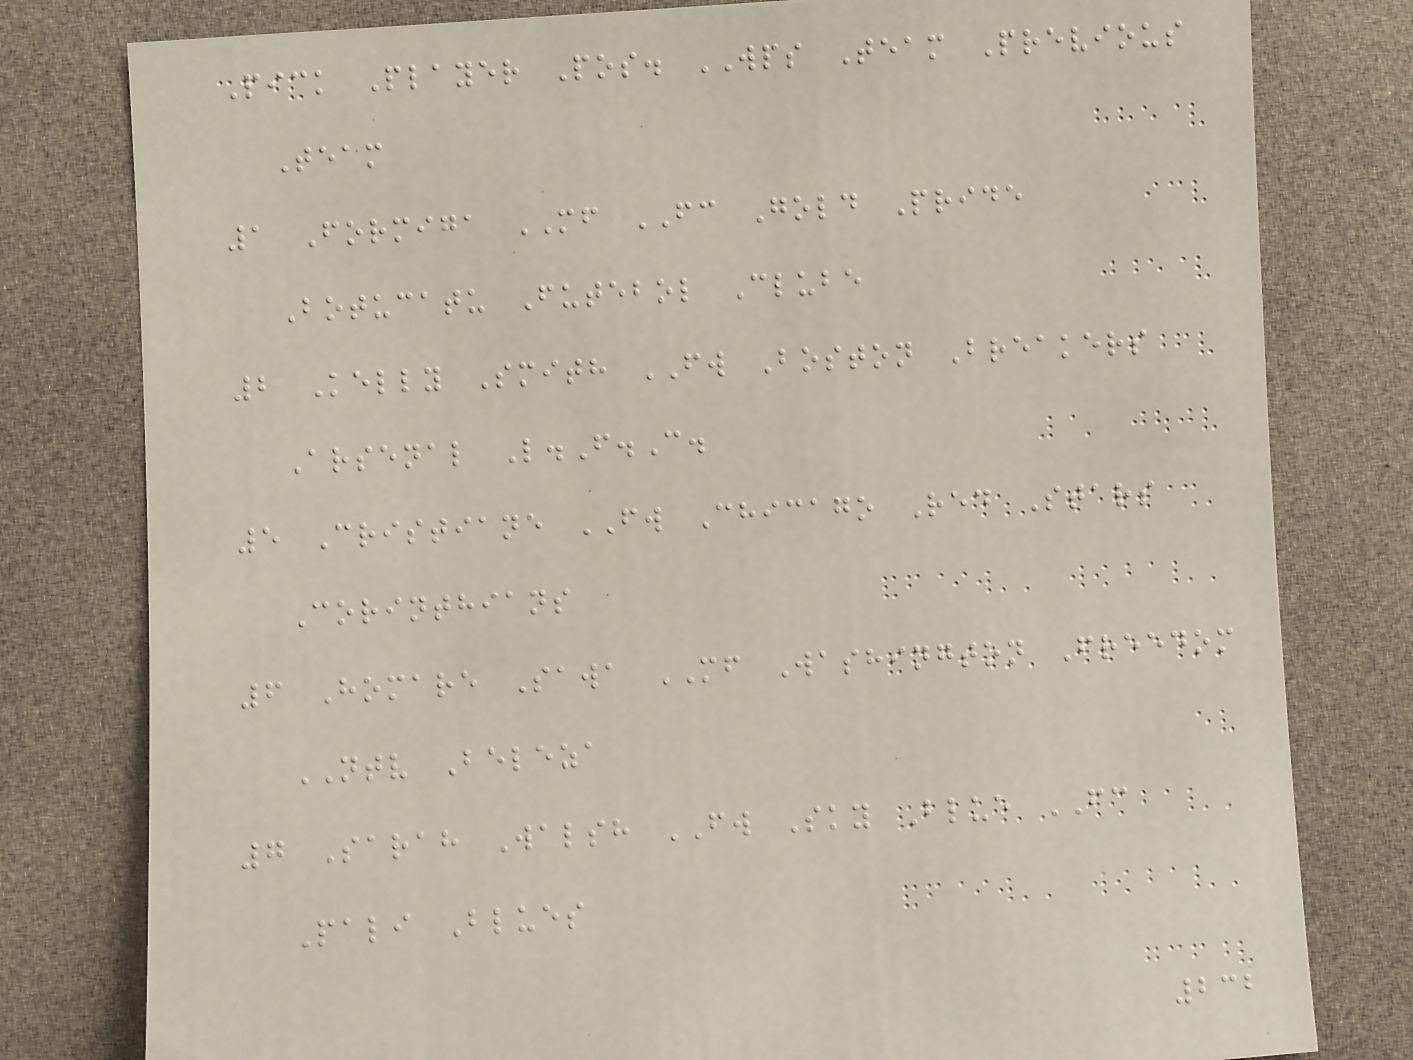Pick Player Pos. WPS Team Previous
Team
1 Formiga MF FC Gold Pride
Botucatu Futebol Clube
2 Kelly Smith FW Boston Breakers
Arsenal L.F.C.
5 Cristiane FW Chicago Red Stars
Corinthians
6 Homare Sawa MF Washington Freedom
NTV Beleza
7 Sarah Walsh FW Sky Blue FC
Pali Blues
232
